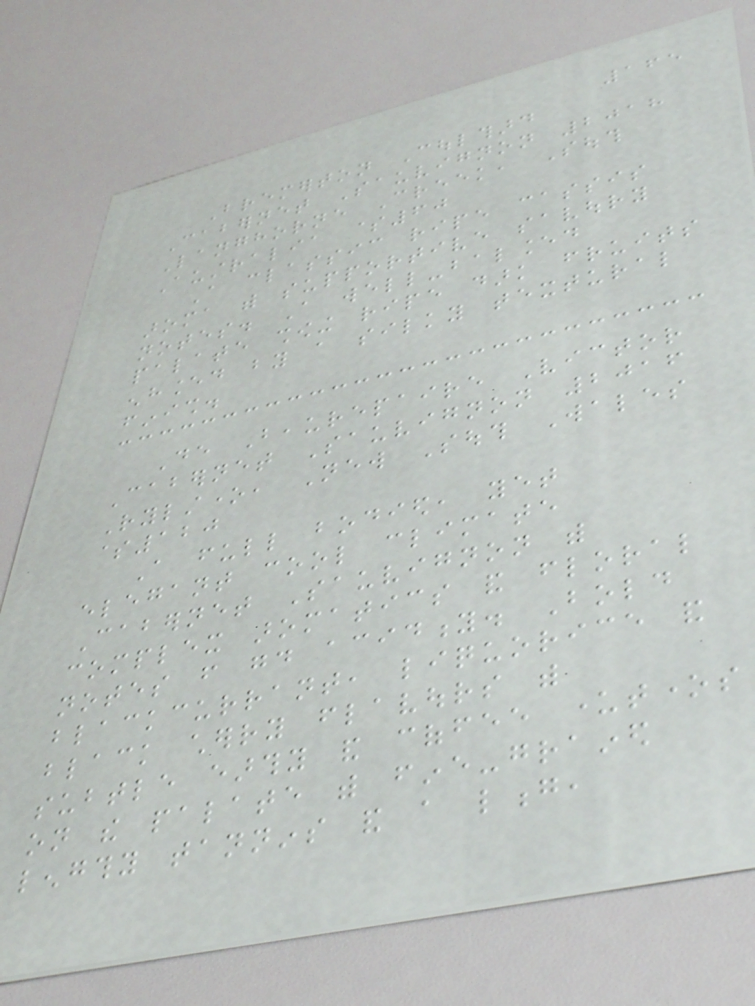165
Bremerton Coulthard
Cabernet Sauvignon 2018
Langhorne Creek, South
Australia $60
A classic ripe cassis
aroma with supportive savoury
notes. A well-balanced
palate showing ripe dark fruits
enhanced by a silky textural
finish.
De Beaurepaire Victor
Cabernet Sauvignon 2016
Rylstone, New South Wales
$120
A full bodied, yet
elegant cool climate
Cabernet Sauvignon with
complex aromatics and floral
notes from good acidity. Bold
blackcurrant, liquorice and
black cherry flavours with
subtle earthy and coffee undertones
on the palate with fine-grained
lengthy tannins and a long,
